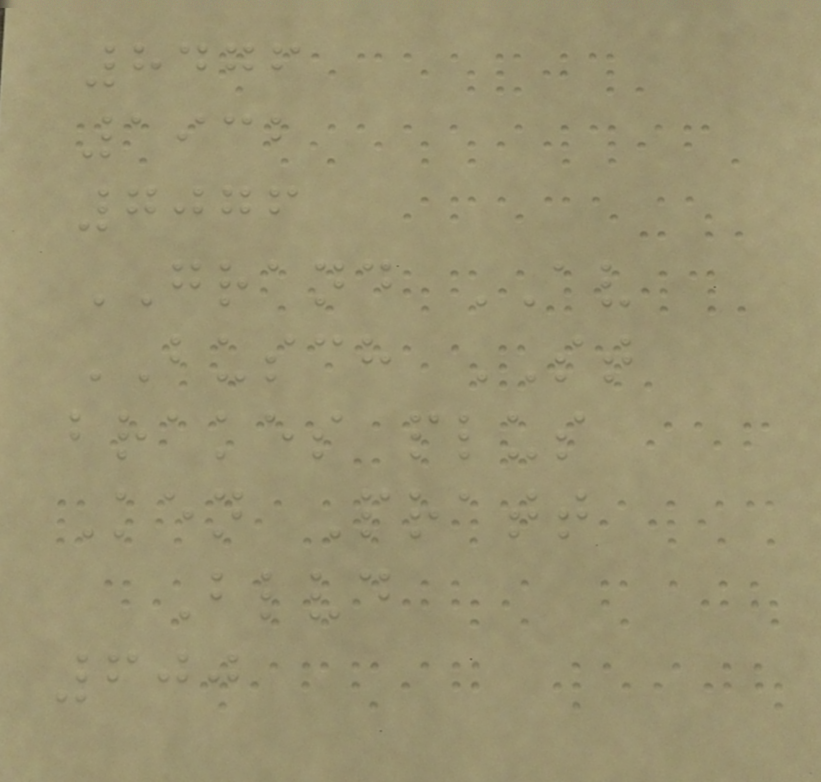8476
1932
7076
GRAND AV
BUSCH ST
brakes plus
Ken Pratt
Blvd
600
